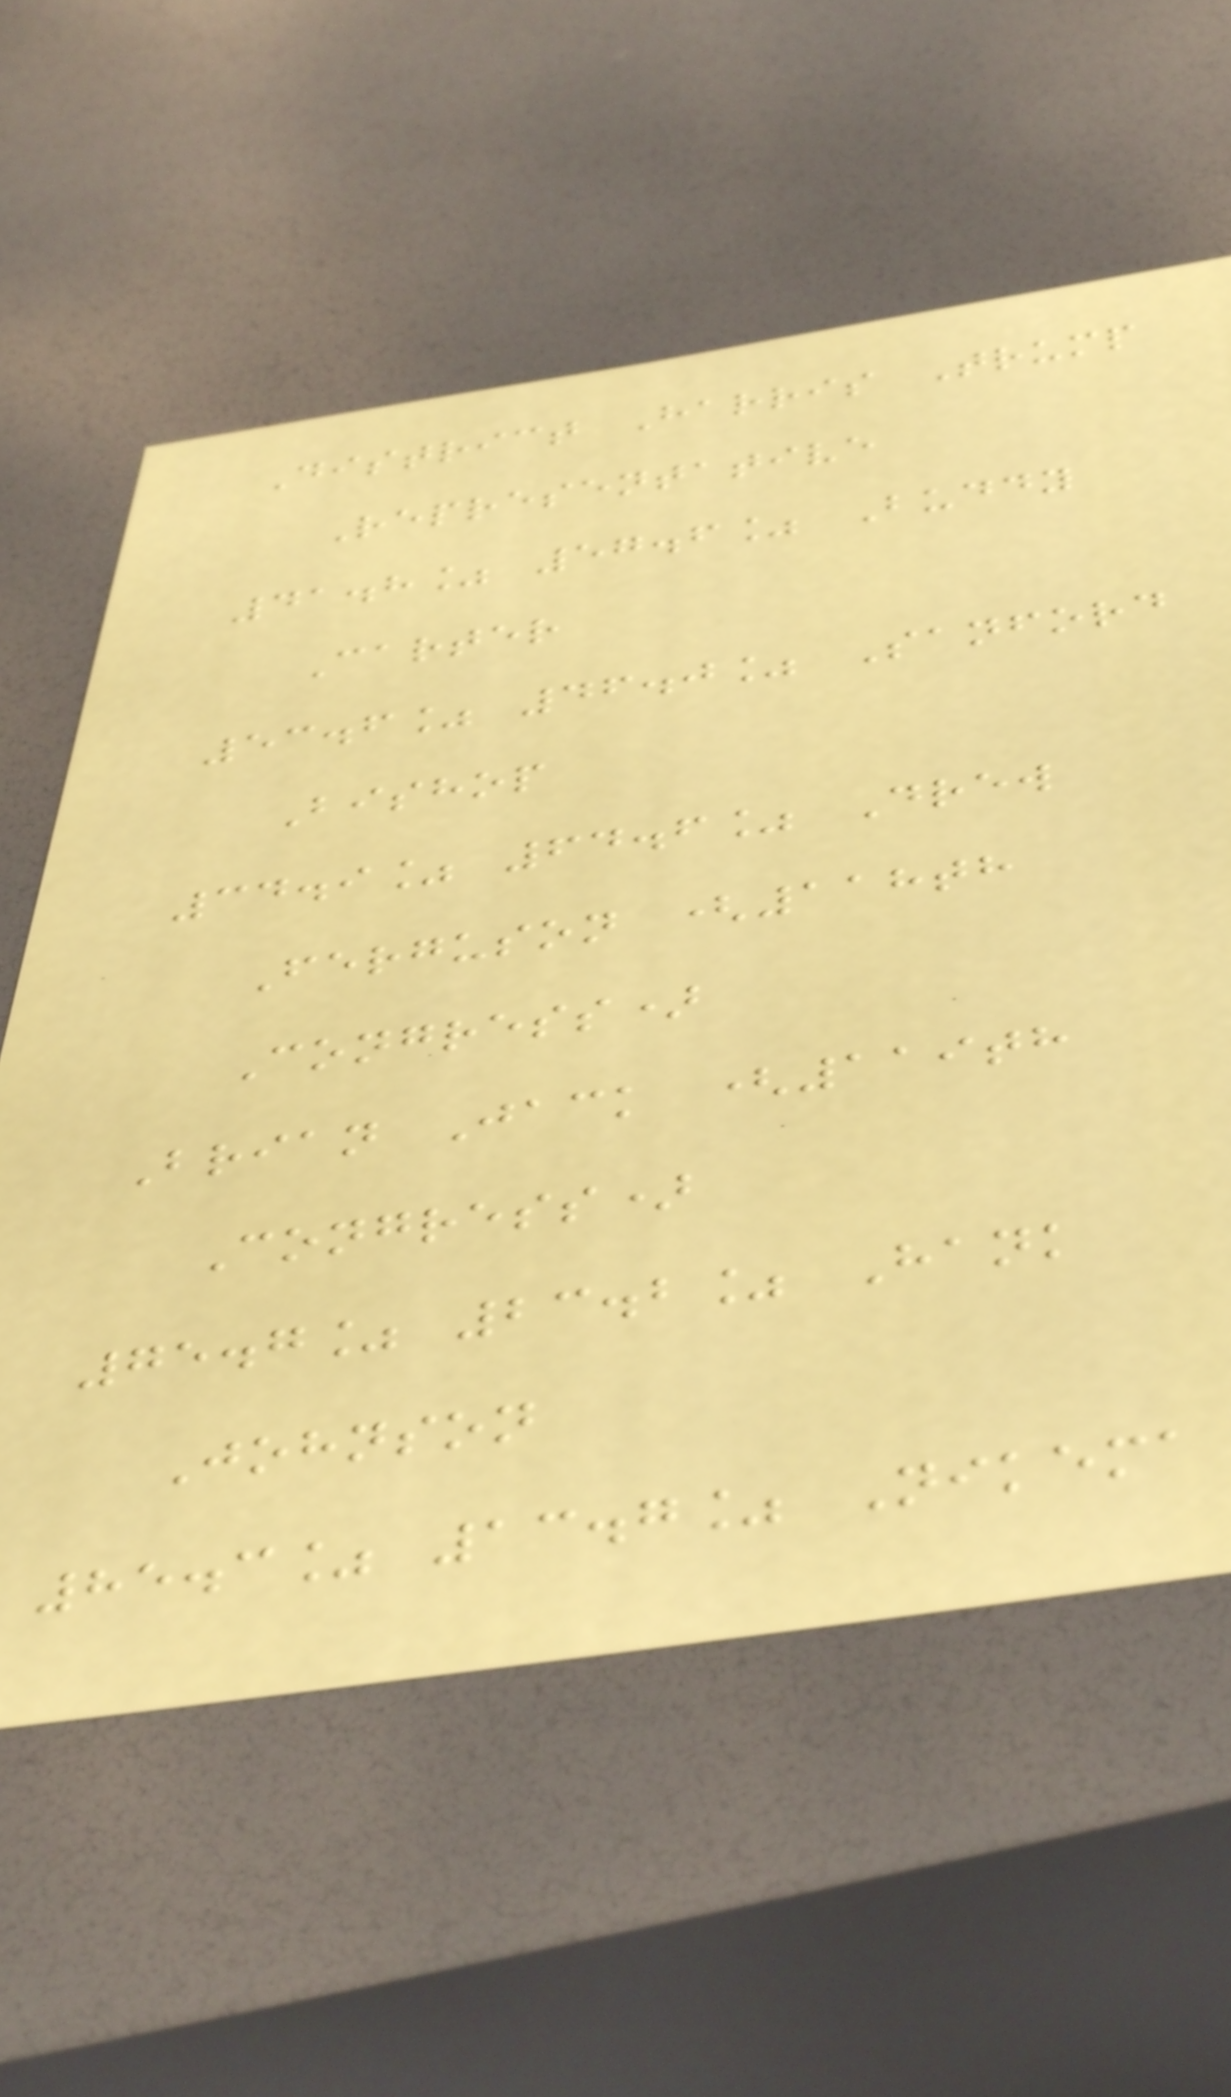District Harris Trump
Representative
41.8% 57.6% Buddy
Carter
53.6% 46.0% Sanford
Bishop
34.9% 64.6% Drew
Ferguson (118th
Congress)
Brian Jack (119th
Congress)
75.7% 23.2% Hank
Johnson
85.3% 13.7% Nikema
